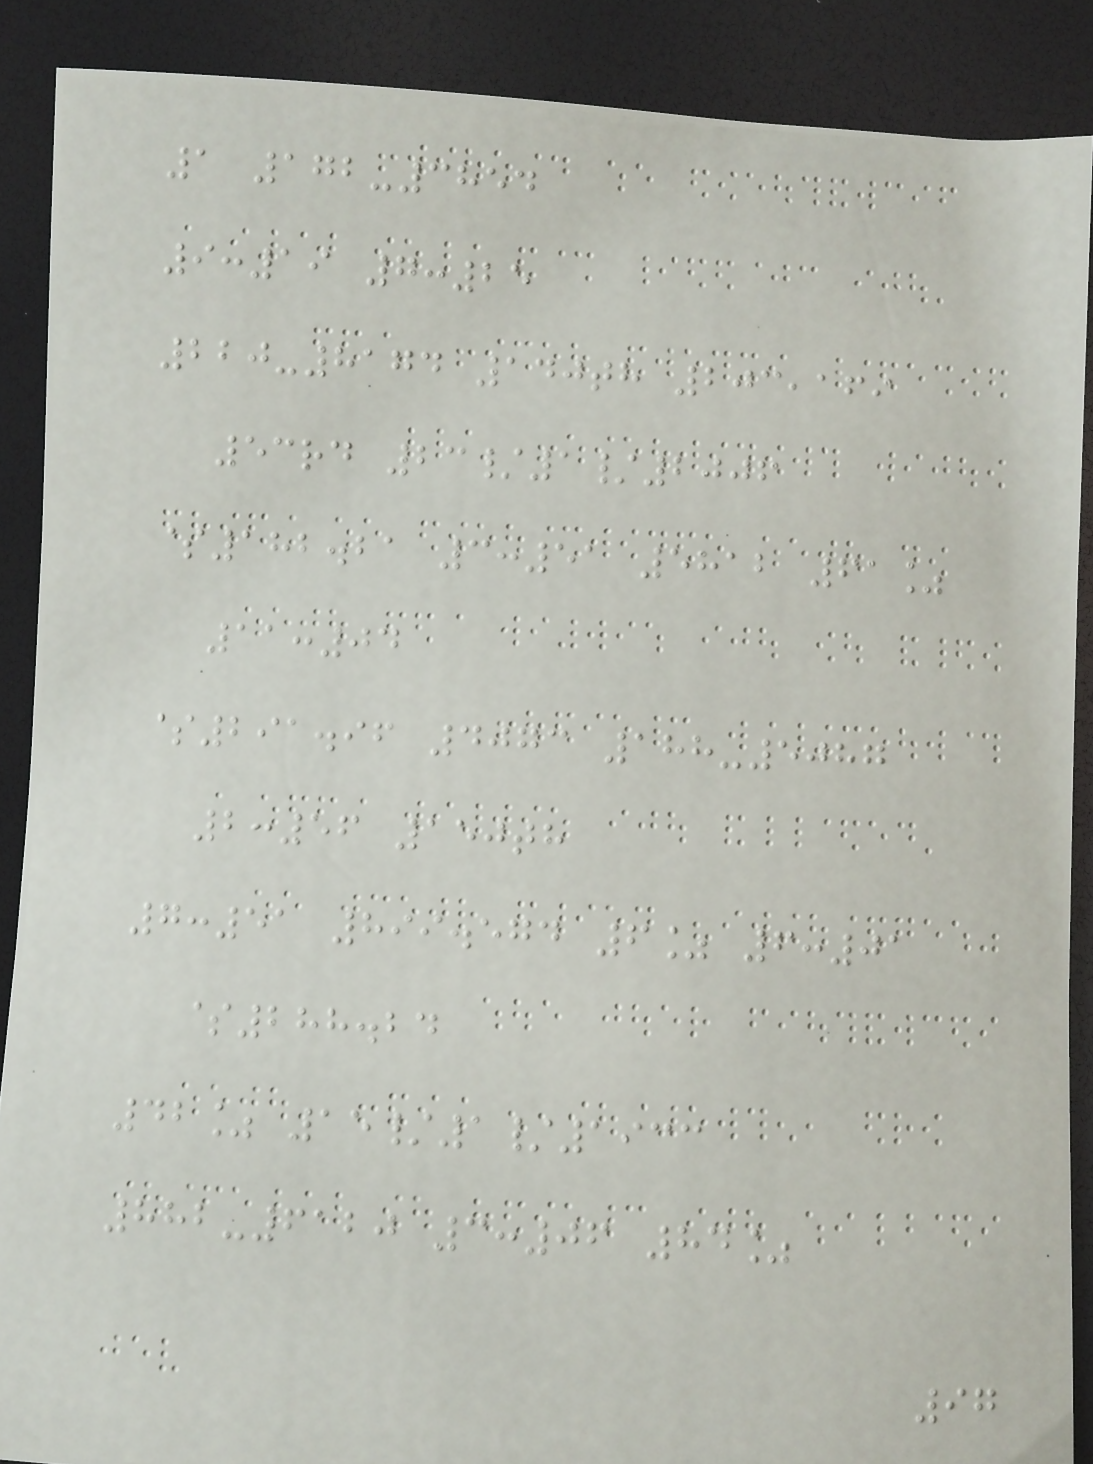1 172-3854
9:19 7:25
220-8174 140th 203,169
53rd 23/1/2006
$182.21 3:51 5812 61%
11:04
$291.96 4073 188-5087
2:56 150th
7:51 899.574 6% 6:01
$288.24
42% 15/1/1933
882-6120 3:06 84%
97
